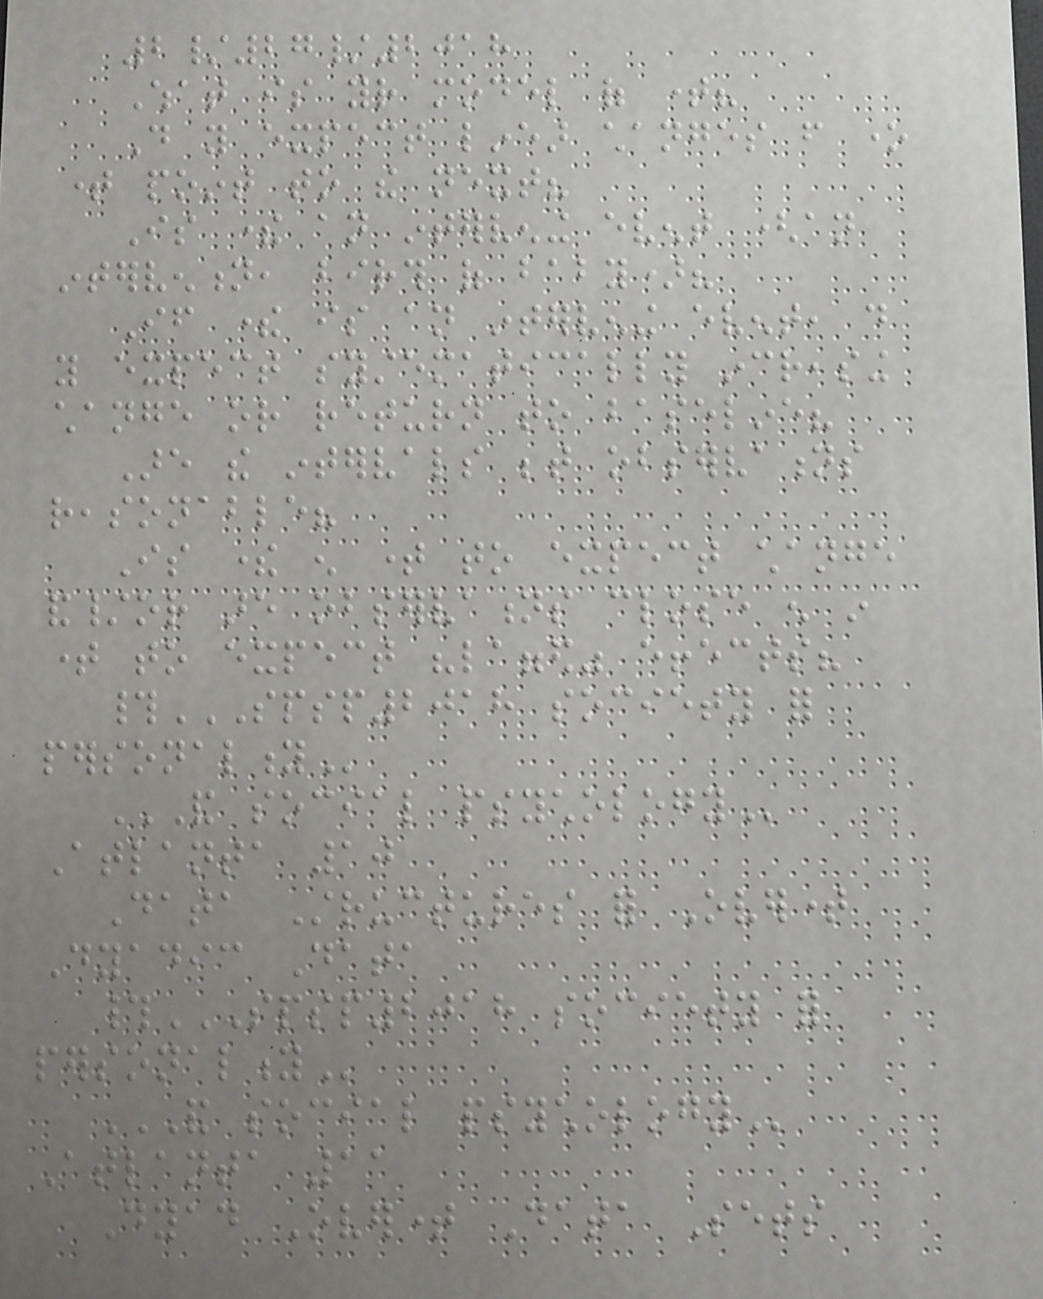2/27/2018
What is your model of time?
Do you expect linear changes from one
time point to the next?
Is there an intervening event (an
intervention, birth of baby)?
If there is an intervening event, do
you expect systematically increasing
change or return to baseline?
Are the intervals between observations
reasonable?
Is there enough time to expect change
and/or are observations close enough in
time to expect "lagged" effects?
#SPSP2018 SOCIETY FOR
PERSONALITY
AND SOCIAL PSYCHOLOGY
Atlanta 10
Data Structures for Overtime
Dyadic Data
#SPSP2018 SOCIETY FOR
PERSONALITY
AND SOCIAL PSYCHOLOGY
Atlanta 11
Dyad Overtime Data Sets
